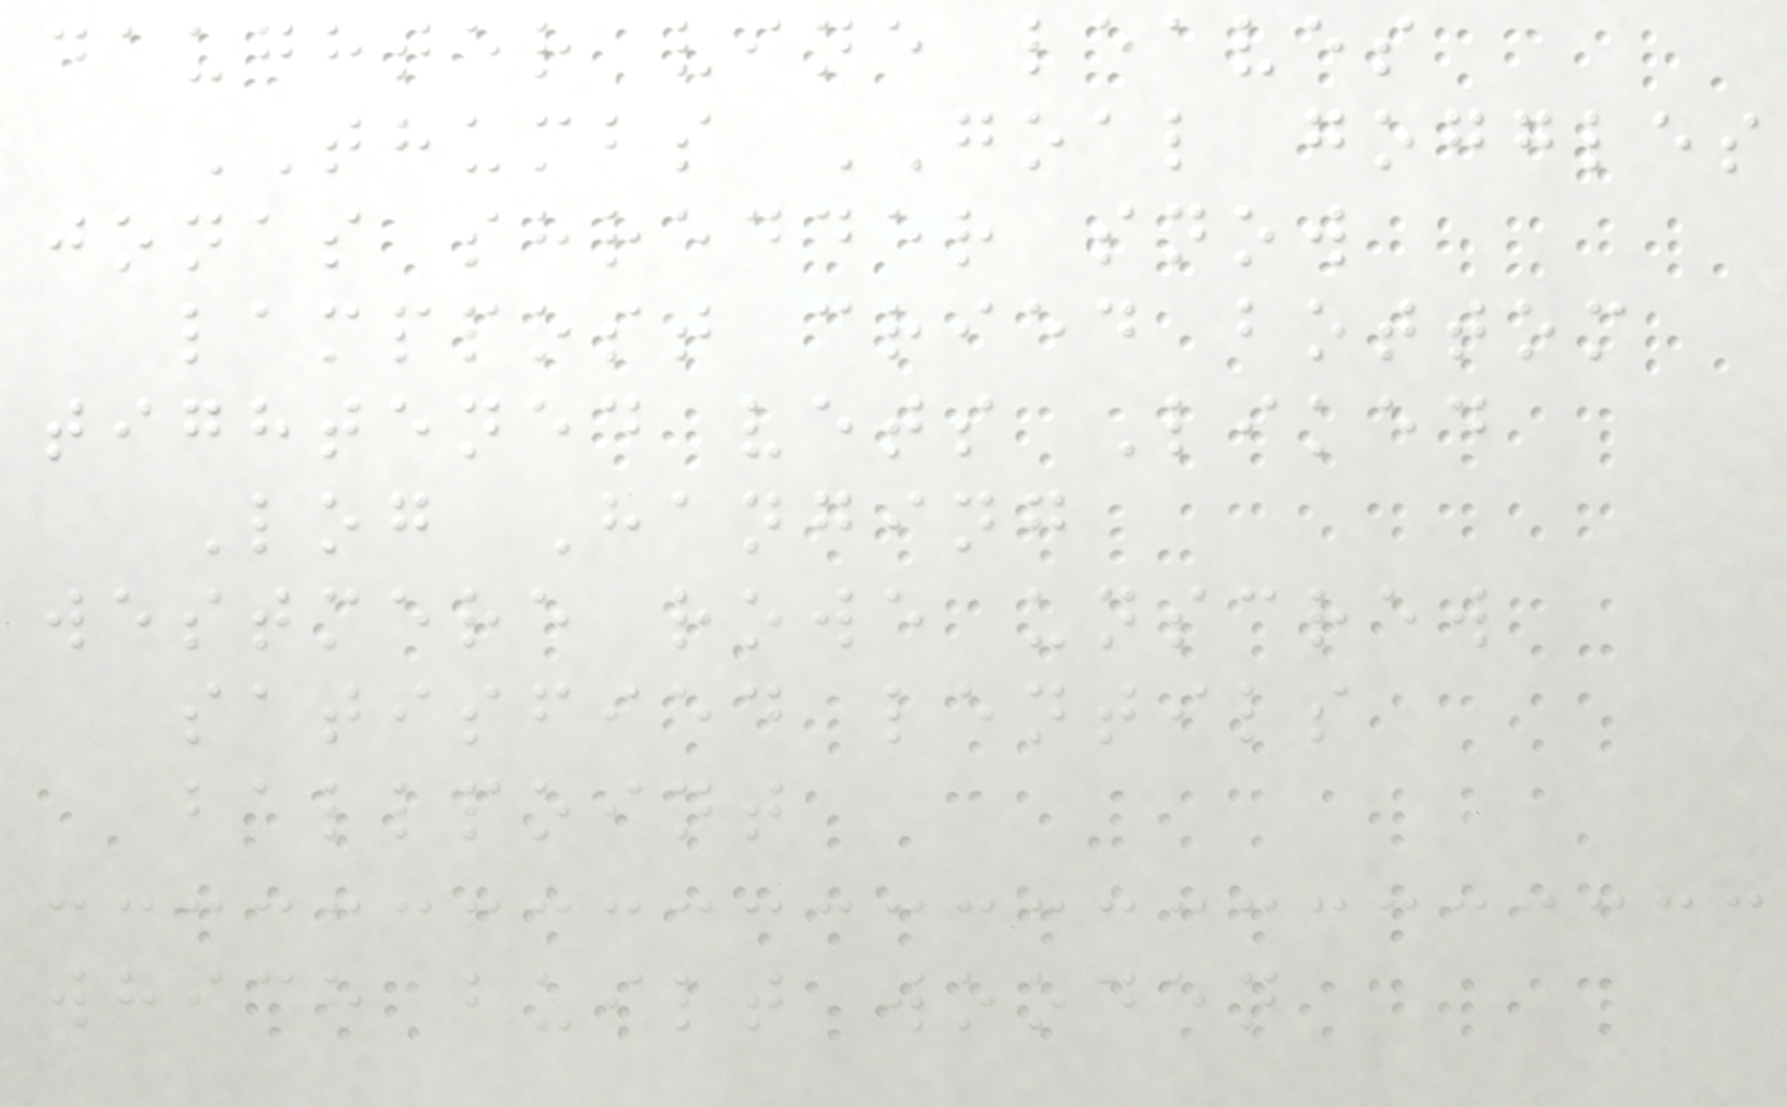daughter vine leaves
THUMBS GOAL goggles
jonas shredder snow
lamppost cried bottom
tightened vets Liked
Log Hanging
westmere rowe unscrew
satisfied lentils
ballpoint
which built wooden
